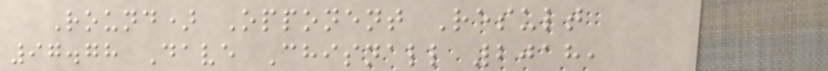Round) Opponent Result
97.78 Dave Chisnall 2018,
